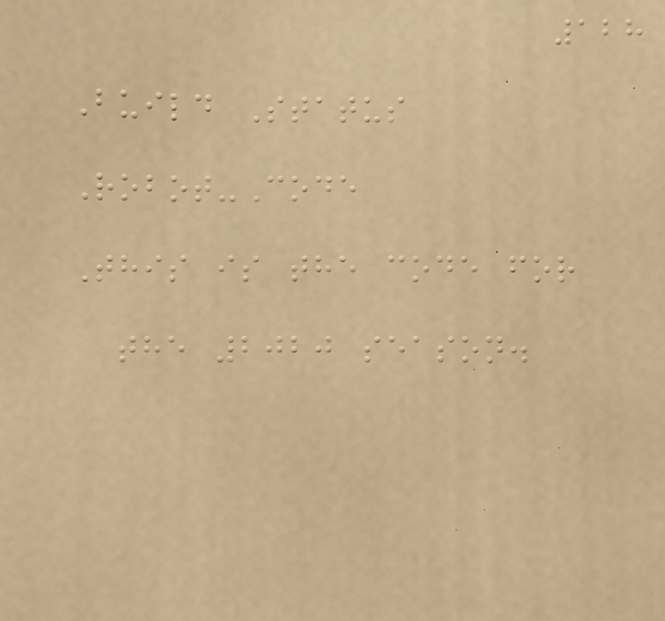128
Build Status
Robot-Code
This is the code for
the 2020 season.
